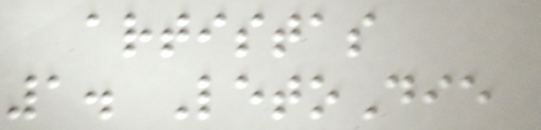artistas
1. LetoDie
